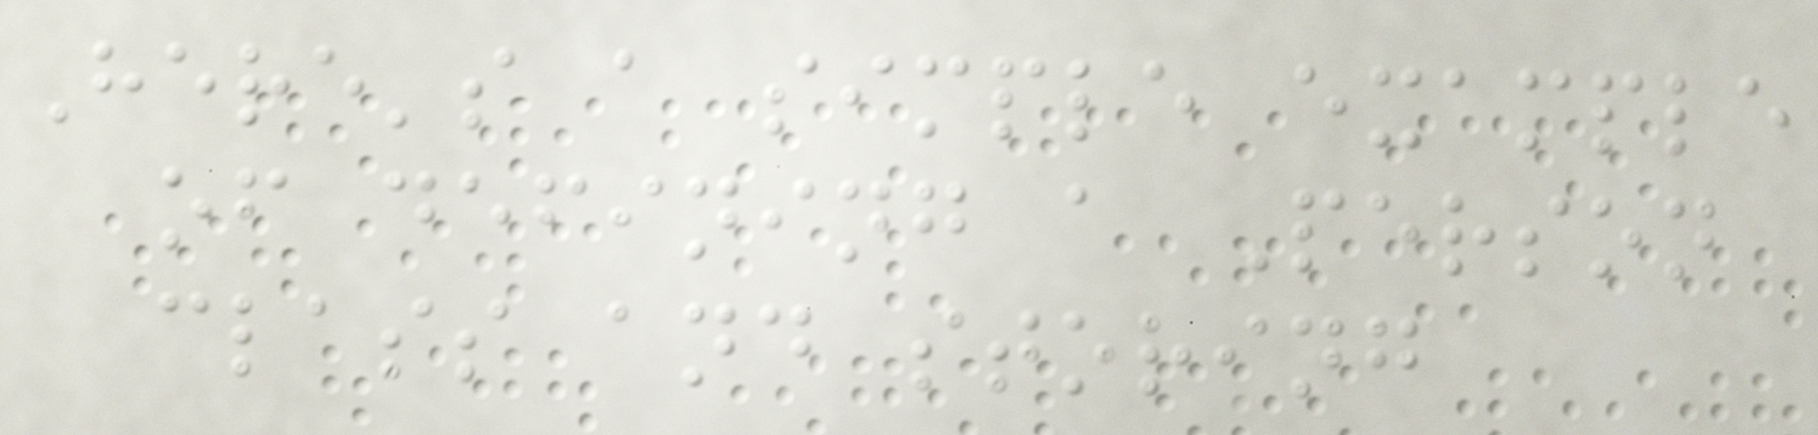Here's a simple example
of defining a Person
class and storing
